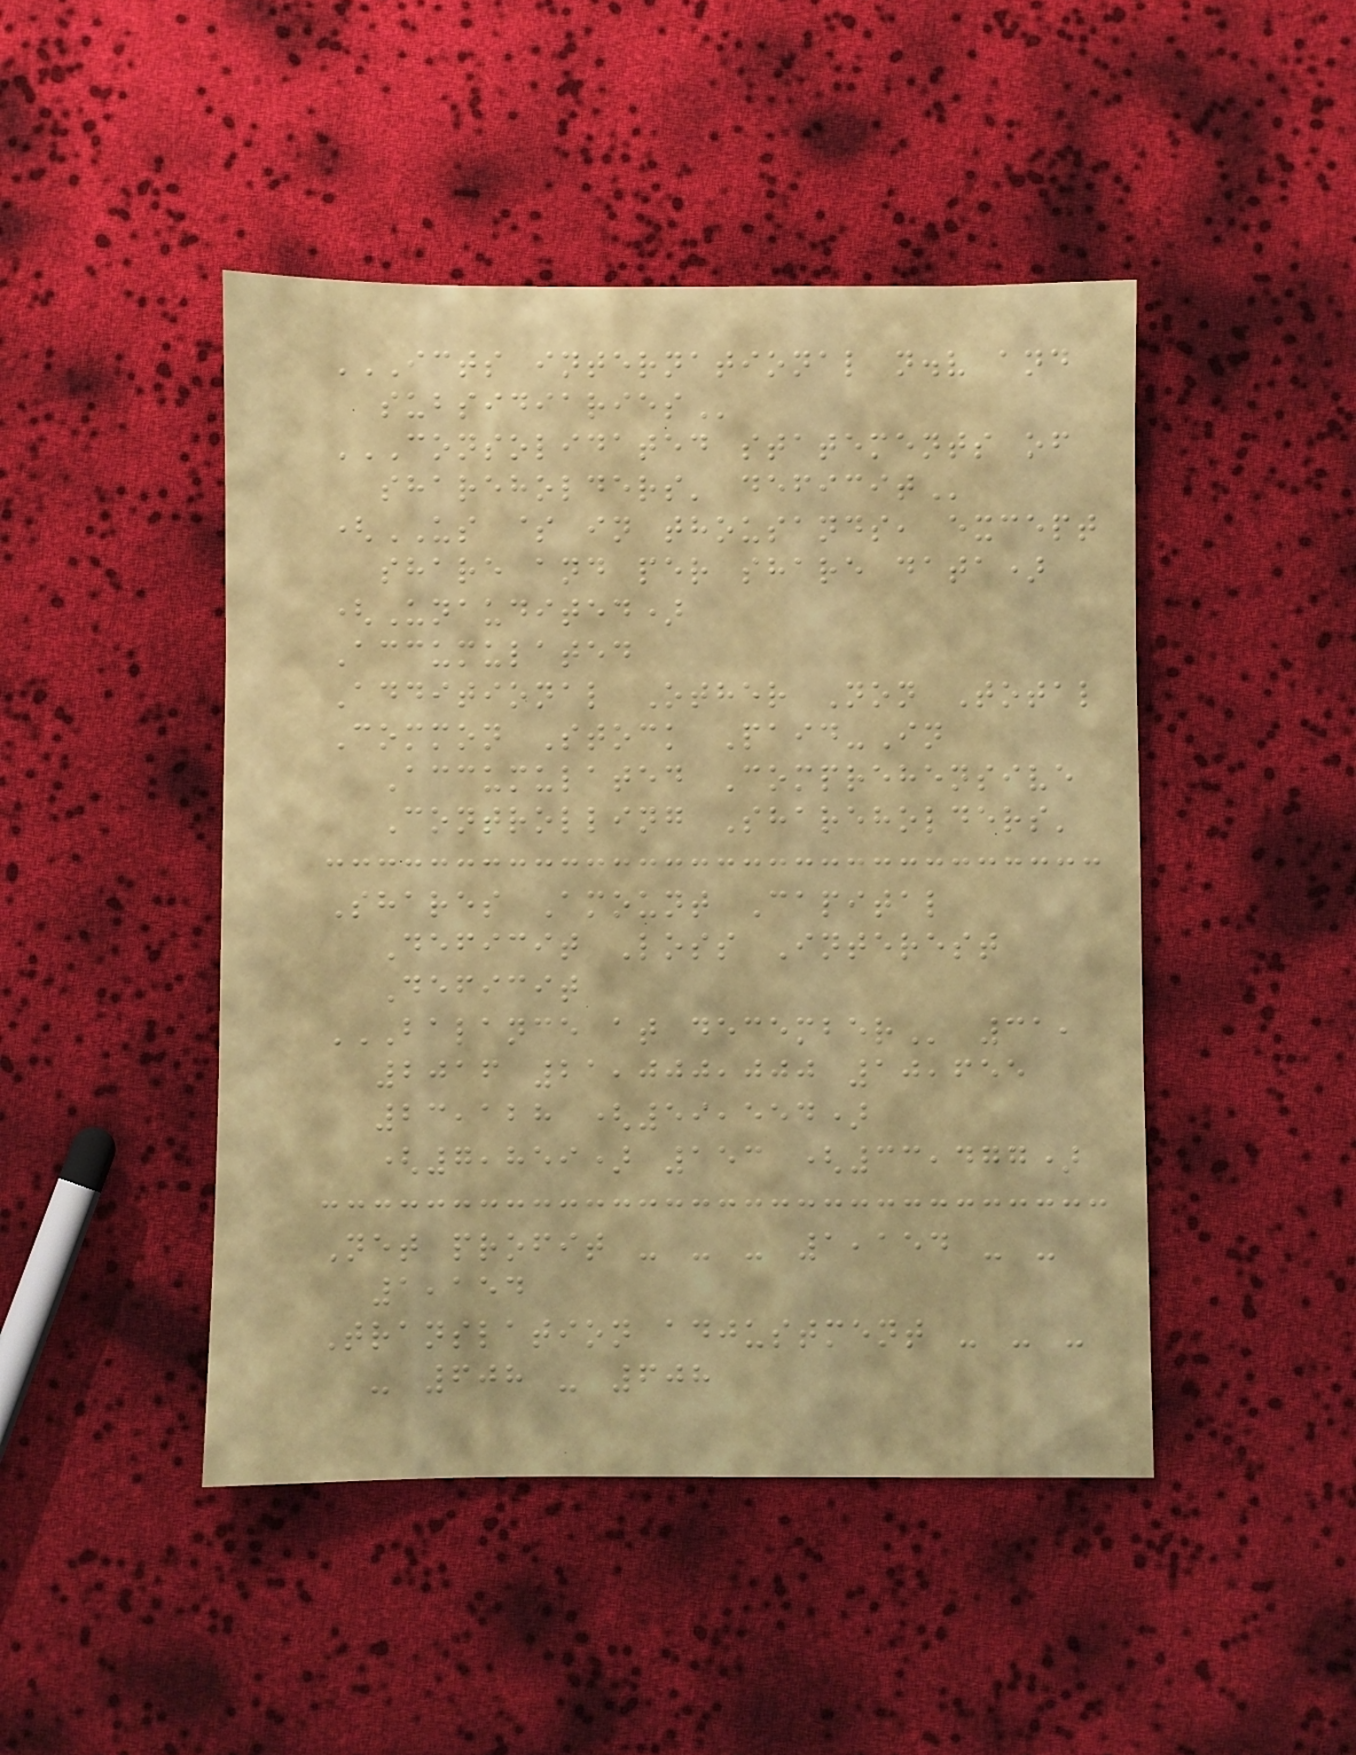ICTS INTERNATIONAL N.V AND
SUBSIDIARIES
CONSOLIDATED STATEMENTS OF
SHAREHOLDERS' DEFICIT
(US $ in thousands, except
share and per share data)
(Unaudited)
Accumulated
Additional Other Non Total
Common Stock Paid-In
Accumulated Comprehensive
Controlling Shareholders'
Shares Amount Capital
Deficit Loss Interest
Deficit
BALANCE AT DECEMBER 31,
2016 21,000,000 10,655
23,128 (59,554)
(7,859) 153 (33,477)
Net profit - - - 1,154 - -
1,154
Translation adjustment - - -
- 608 - 608
